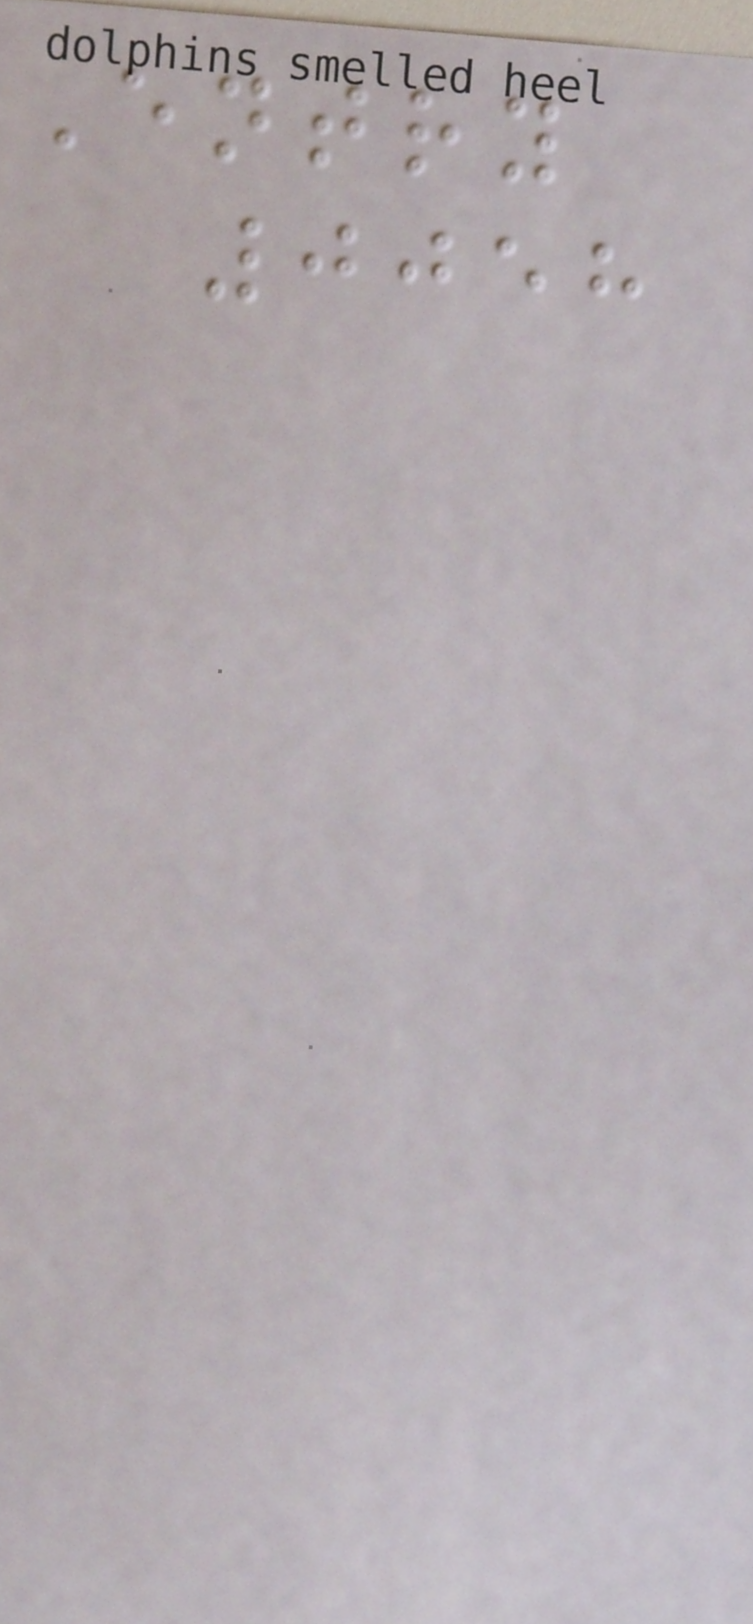Entry
0058
